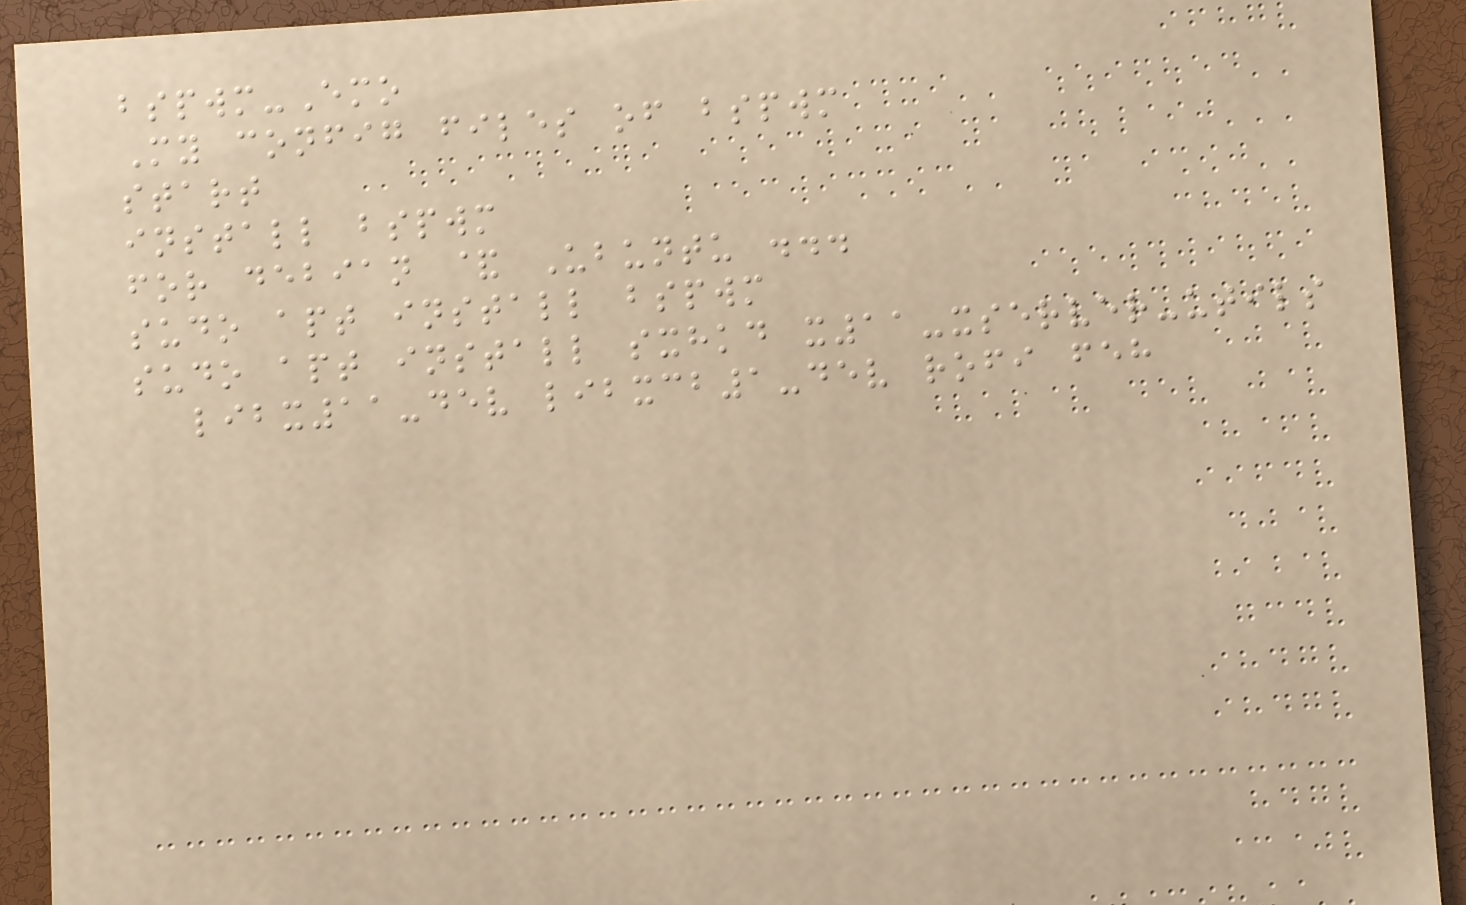bspwm-Emo
My config files of bspwm
start
install bspwm
for debian & Ubuntu ...
sudo apt install bspwm
sudo apt install sxhkd x11-xserver-utils
libx11-dev libxcb1-dev rofi feh
